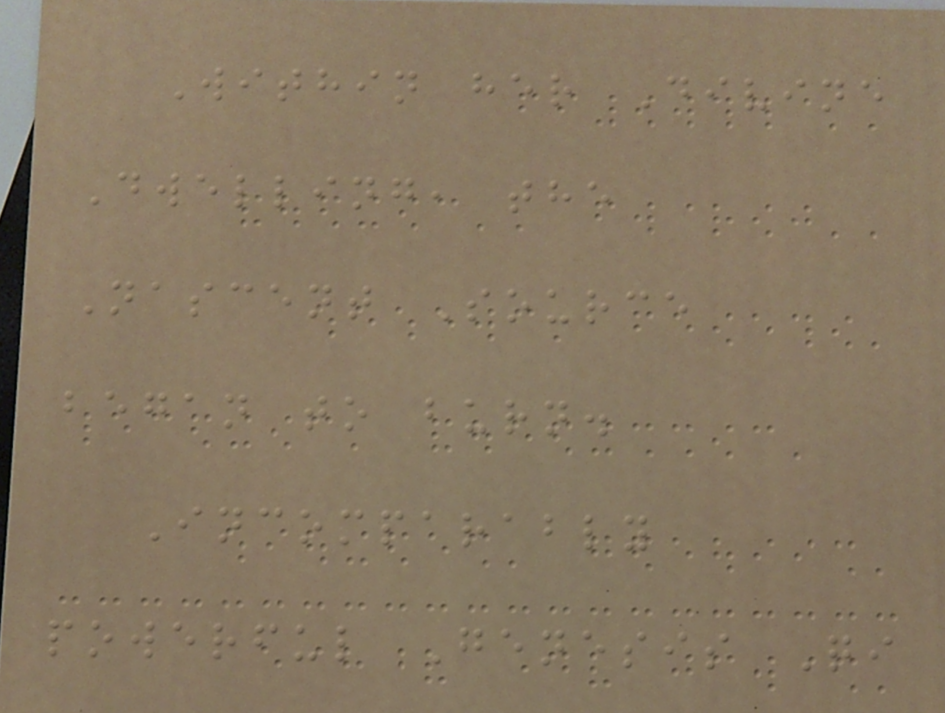Within her Divine
Dwelling, the
Nascent Source
began to burn.
Incomparably
powerful Genesis Qi
